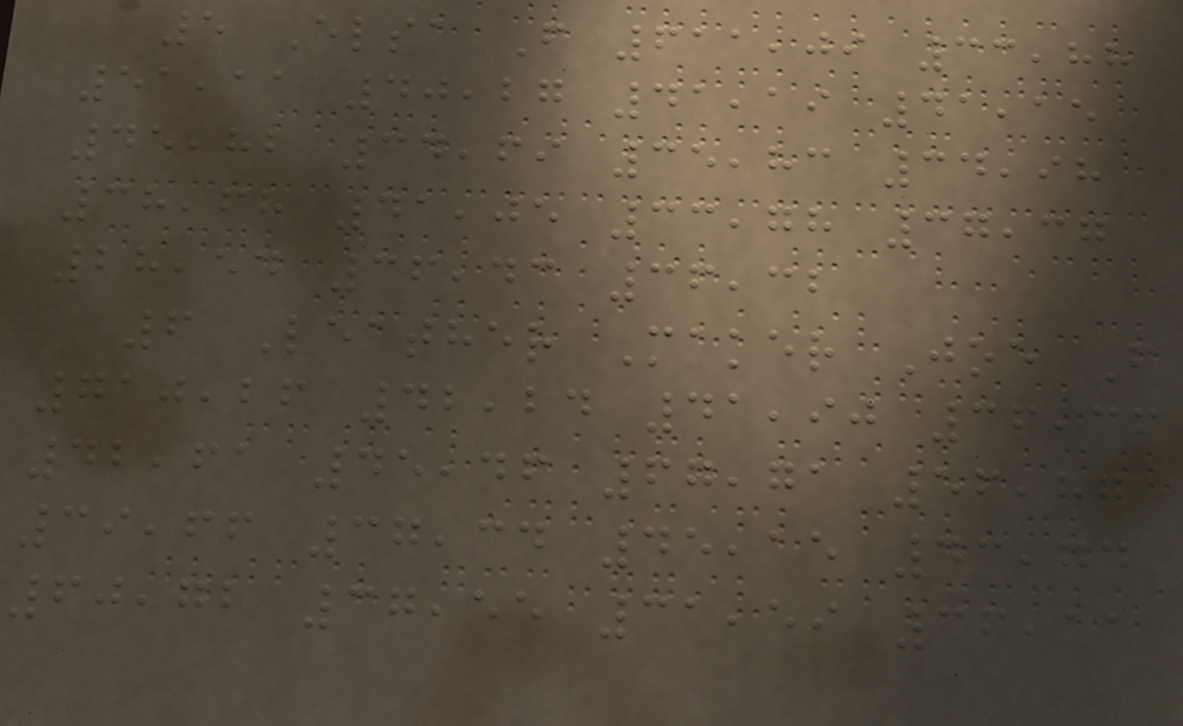5 Elsa F 611,09 33,88
51,11 40,27 41,19 41,15
45,82 34,69 35,83 34,98
38,68 41,05 33,78 37,37
28,54 36,43 36,32
6 Leather Maker Joe F
710,26 42,24 41,90 36,36
42,61 45,46 67,71 56,87
39,66 37,34 45,15 43,74
60,72 37,55 31,59 36,11
